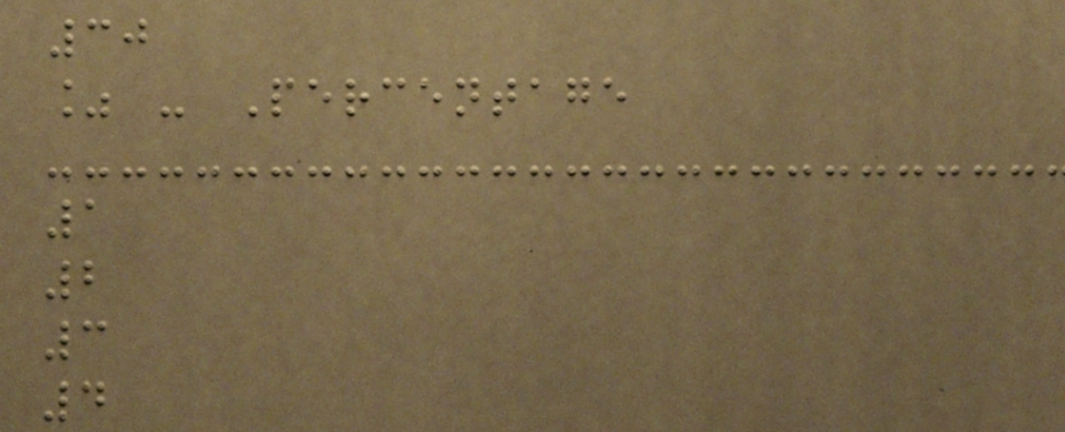30
% - Percentage
1
2
3
4
